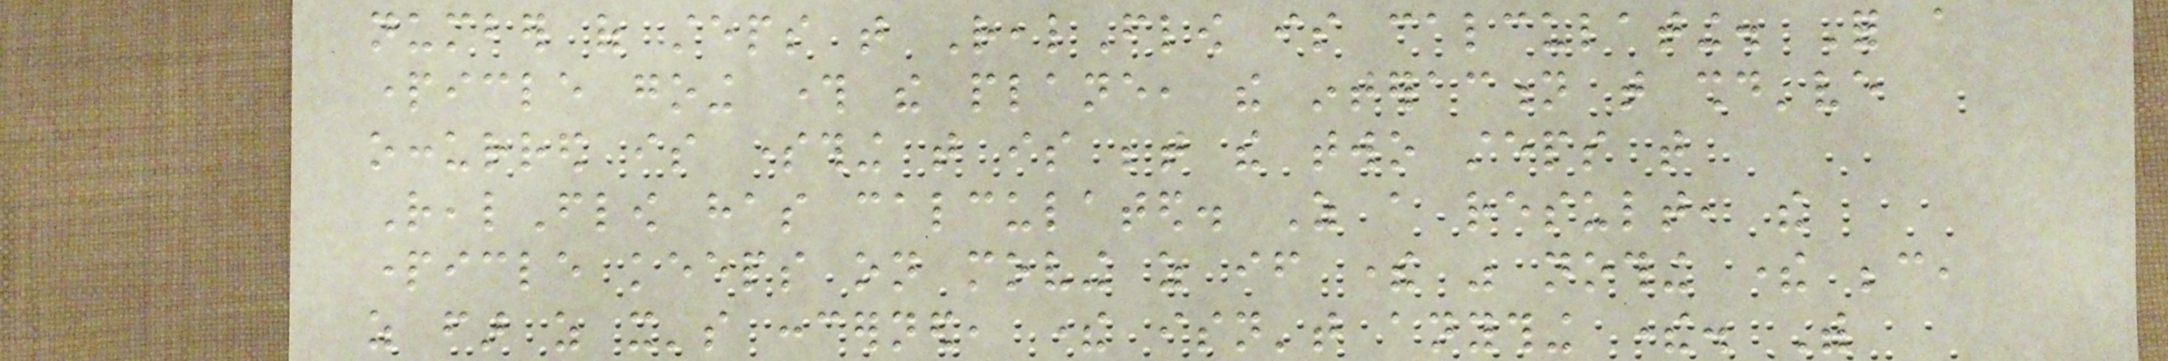number of steps that RealFlow is calculating. For a
particle going through the plane, the interaction that should've
occurred is something that is between the two steps that
RealFlow has calculated. As a result, the
particle keeps on moving as if there was nothing there because,
as far as it's concerned, there isn't anything there. With
